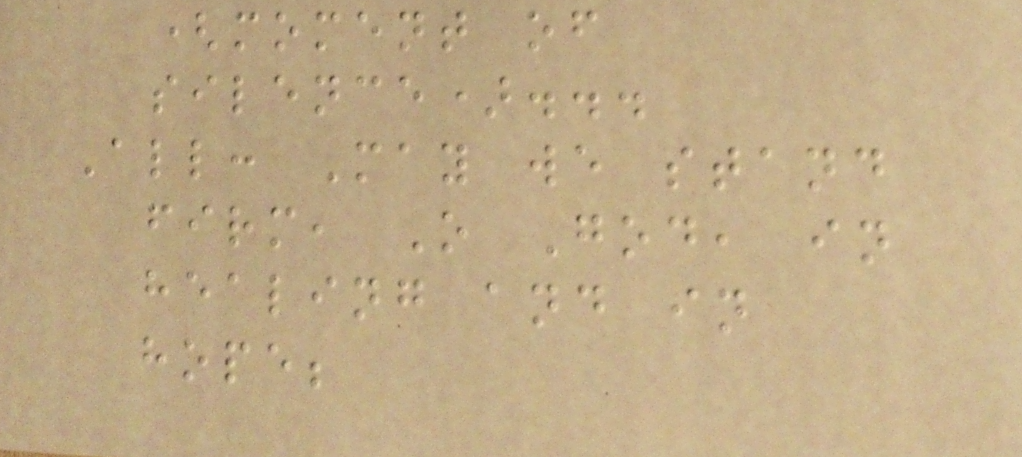(moment of
silence)...
All: May we stand
firm, O God, in
healing and in
hope;
